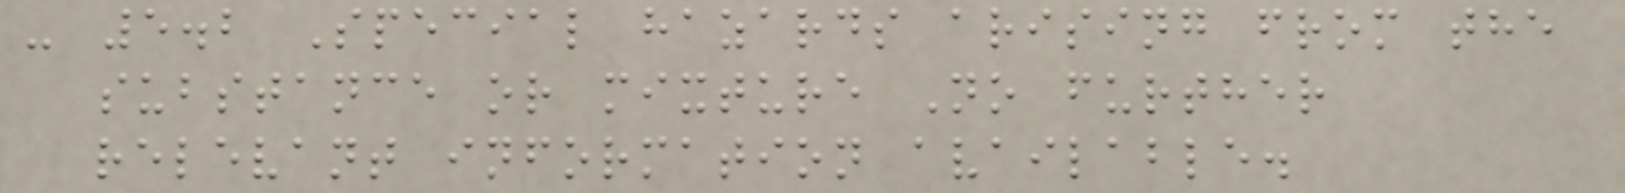- 5.2 Special hazards arising from the
substance or mixture No further
relevant information available.
